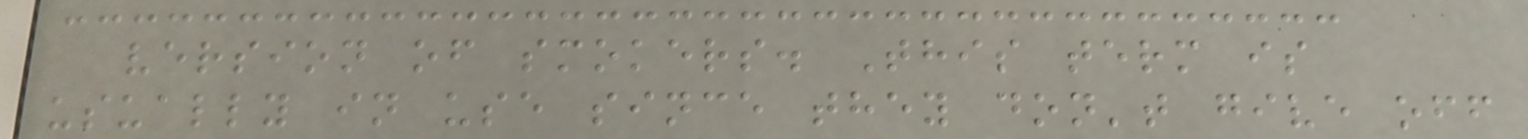version of smokers. This term is
usually in use since they don't give off
